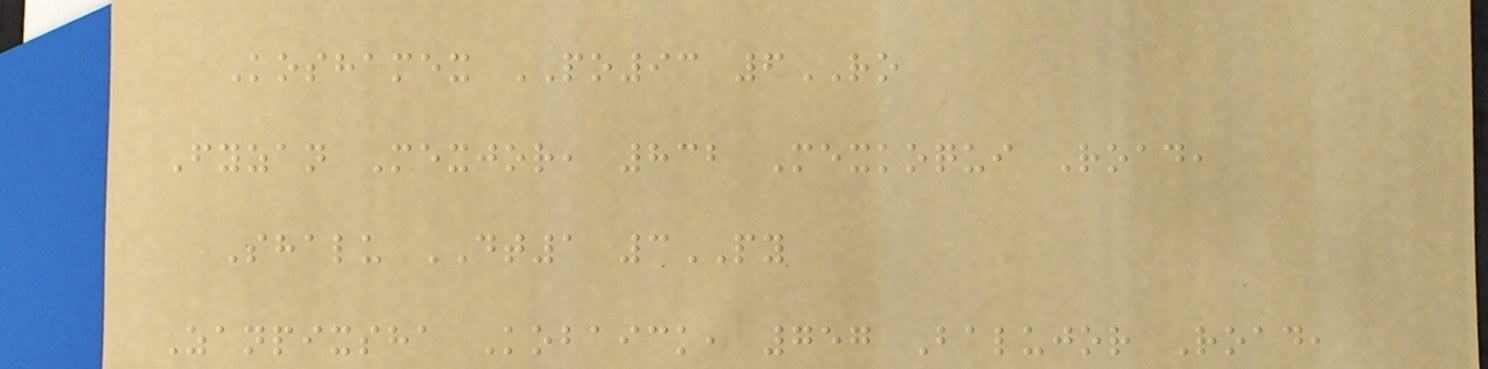Koshamex PO93 6RO
Fyzan Mexjor, 832 Mexkoqui Road,
Shalu DT1 3PY
Zanpixsha Kobaick, 757 Balujor Road,
